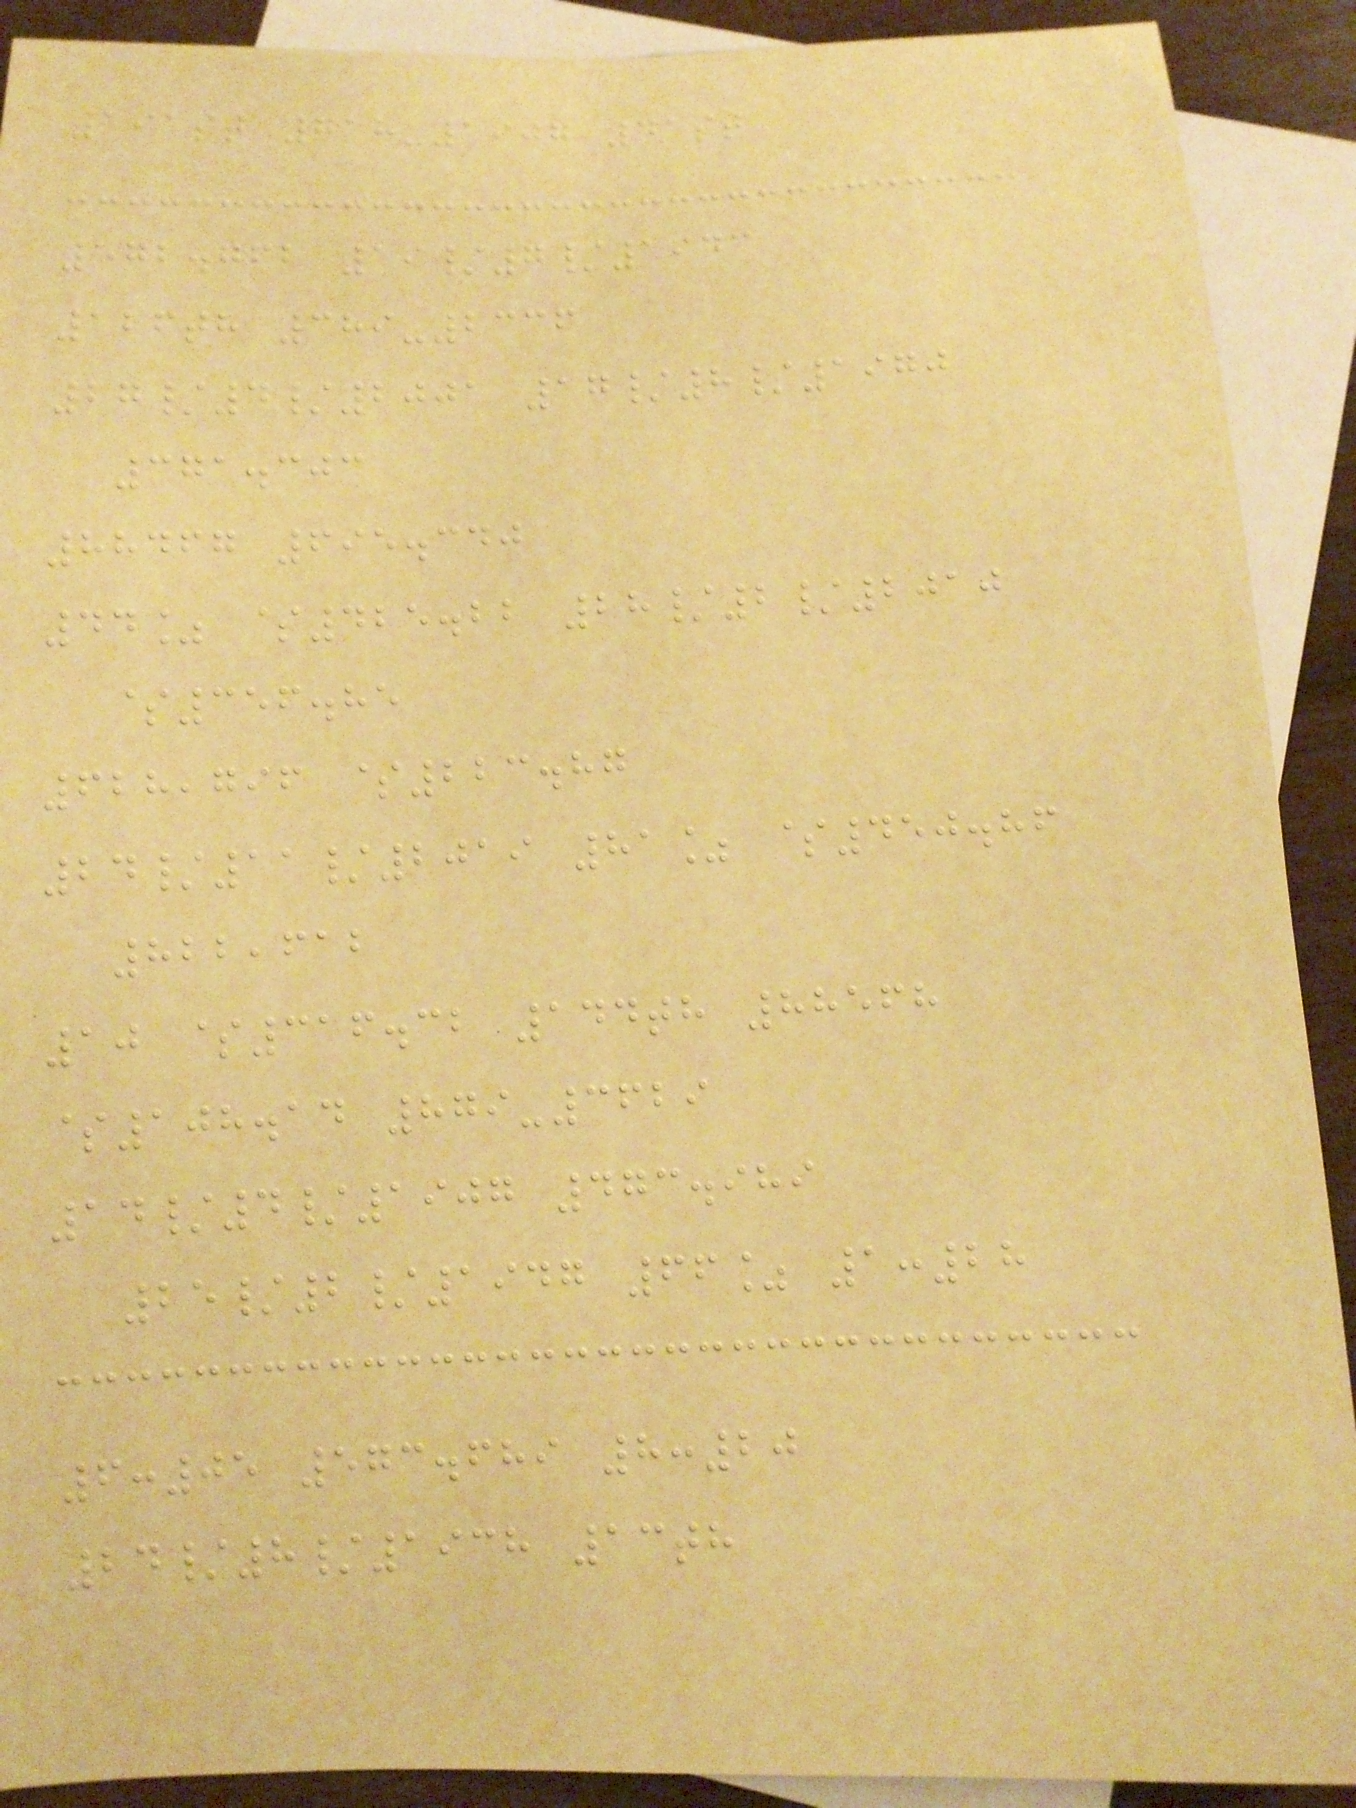191st 718-1907 41st
572.762 19/7/1943
126th 389-2336
27/4/2001 17/8/1970
371.303
88467 695.340
44% $425.22 28/2/2010
$356.85
628,796 $223.87
24/11/2019 81% $450.86
822,612
10 $316.32 144th 88568
$108.14 879-3629
14/4/1907 473.989
25/2/1947 66% 1:28
6:05 573.689 8:20
24/8/1938 13th
